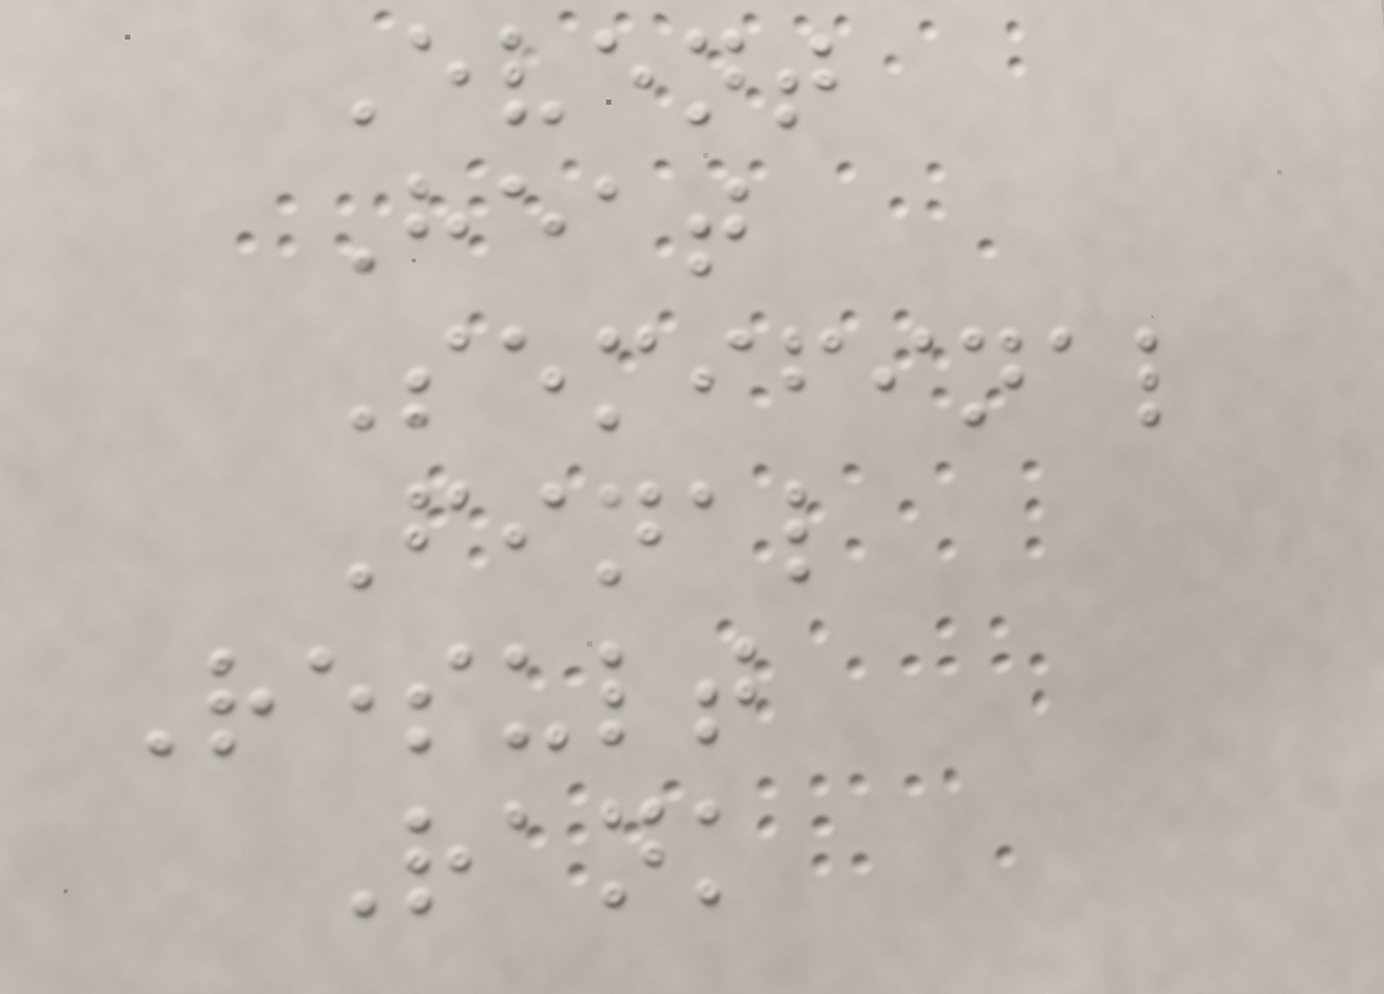Event
Heat
Semifinal
Final
Result
Rank
